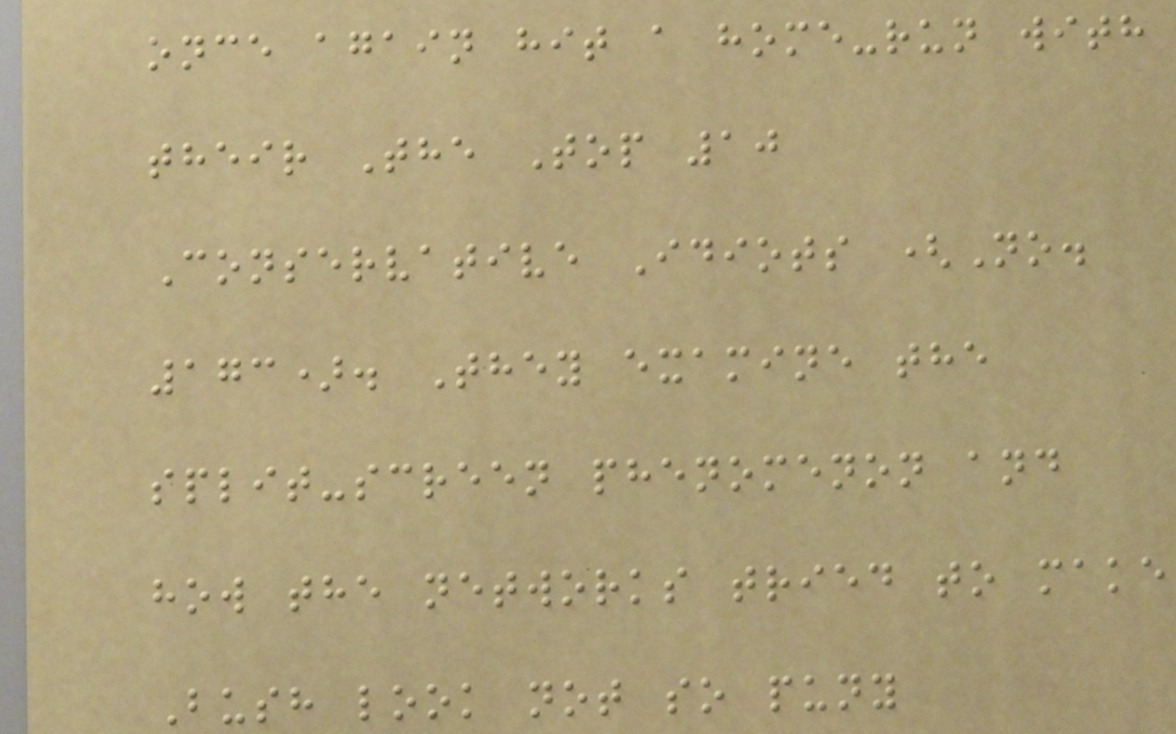once again hit a home-run with
their The Top 10
Conservative Idiots (No.
173). They examine the
split-screen phenomenon and
how the networks tried to make
Bush look not so puny
